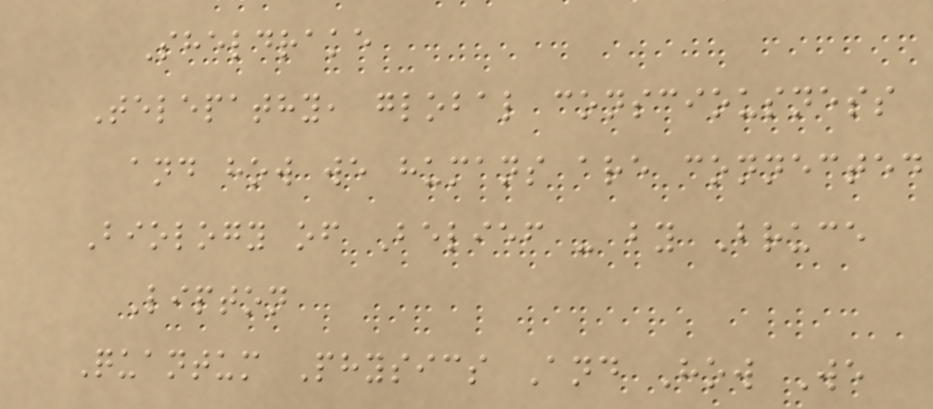Sheldrake
Telepathy, global consciousness
and how we humans are connected
Biology of Belief - by Bruce
Lipton
Quantum Physics And How We
